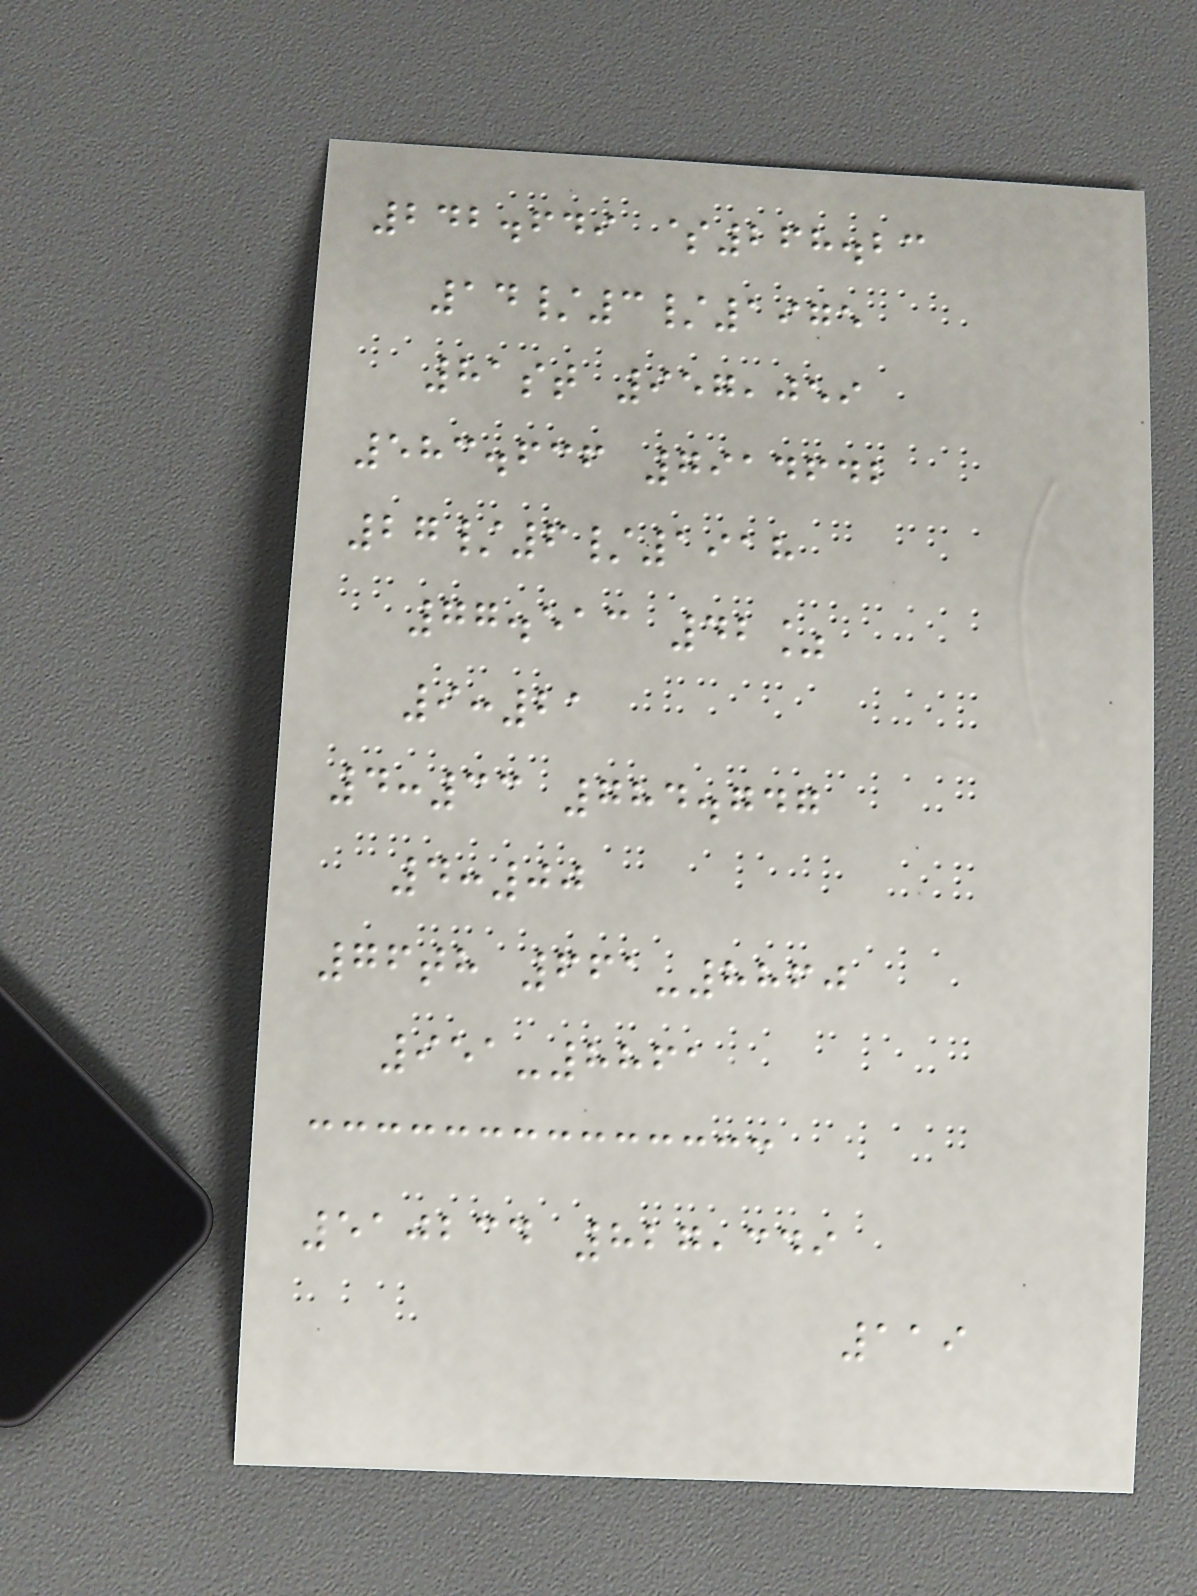242.649 $268.23
14/3/1975
81st 957,059
583.636 7914642
27/6/1918
77.513 42%
9:21
4:33 784.747
4:00
76th 661-8860
951-8861
510234 827,349
119
